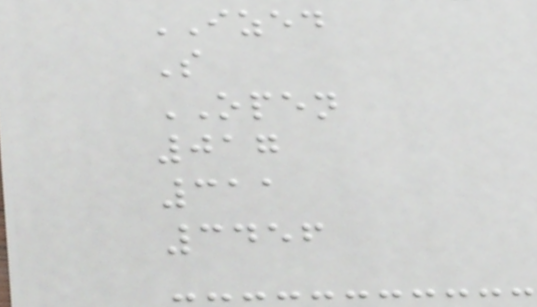IZED
S
OPEN
017
311
3456
